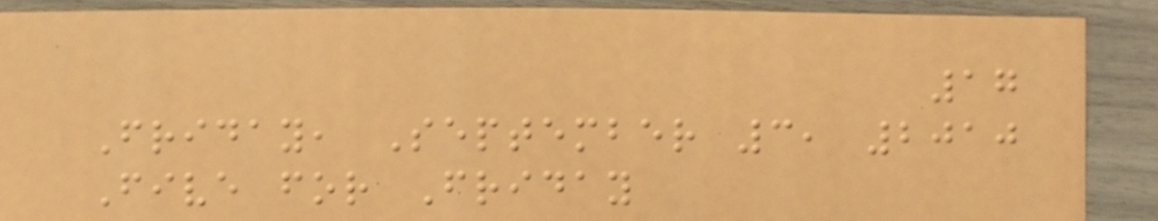17
Friday, September 3, 2010
Five for Friday
